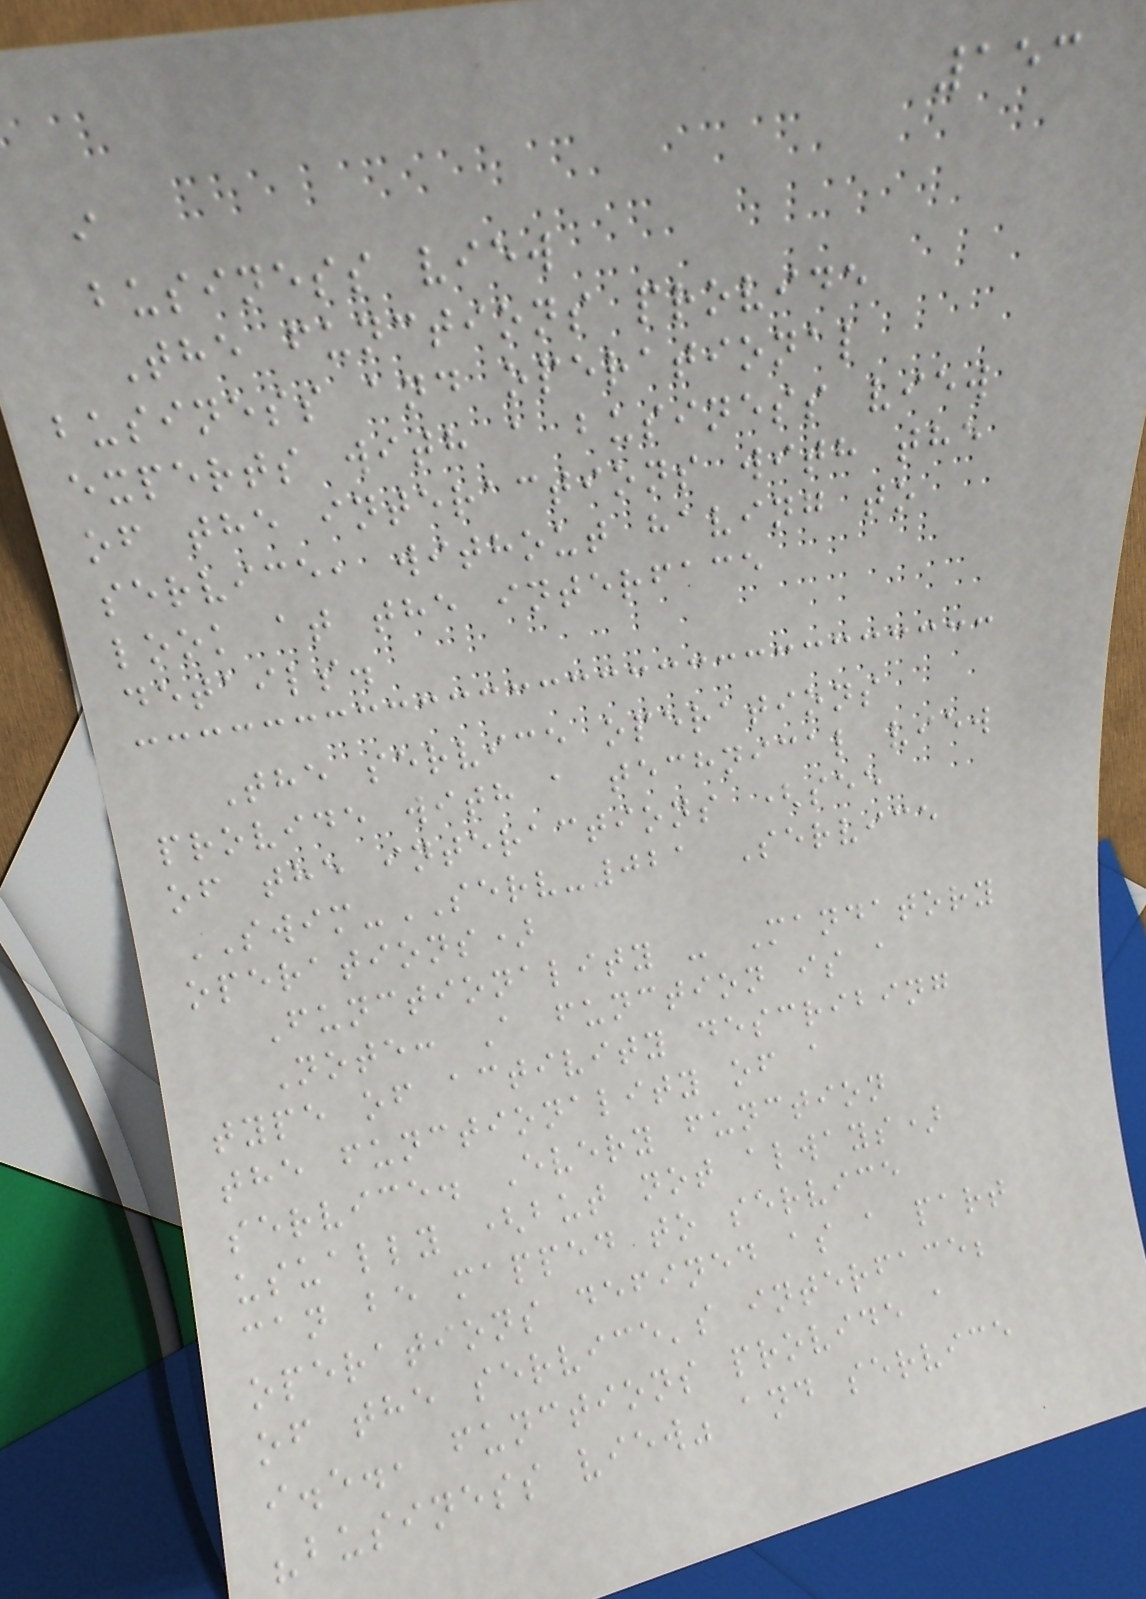153
i
business view
The functions provide
business and operational
experts with a business view
of the interactions with the
service, without having to
look at the interface
details.
The service operations
provide with a technical view
of the interactions (see
SWIM-SERV-021 Service
operations)
Functionality - Mandatory
Note: A function is a
type of activity describing
the functionality of a
service. Every function
usually (but not always)
can be mapped to service
operations defined as a part
of the service's interface;
i.e., functions provide a
"business view" and service
